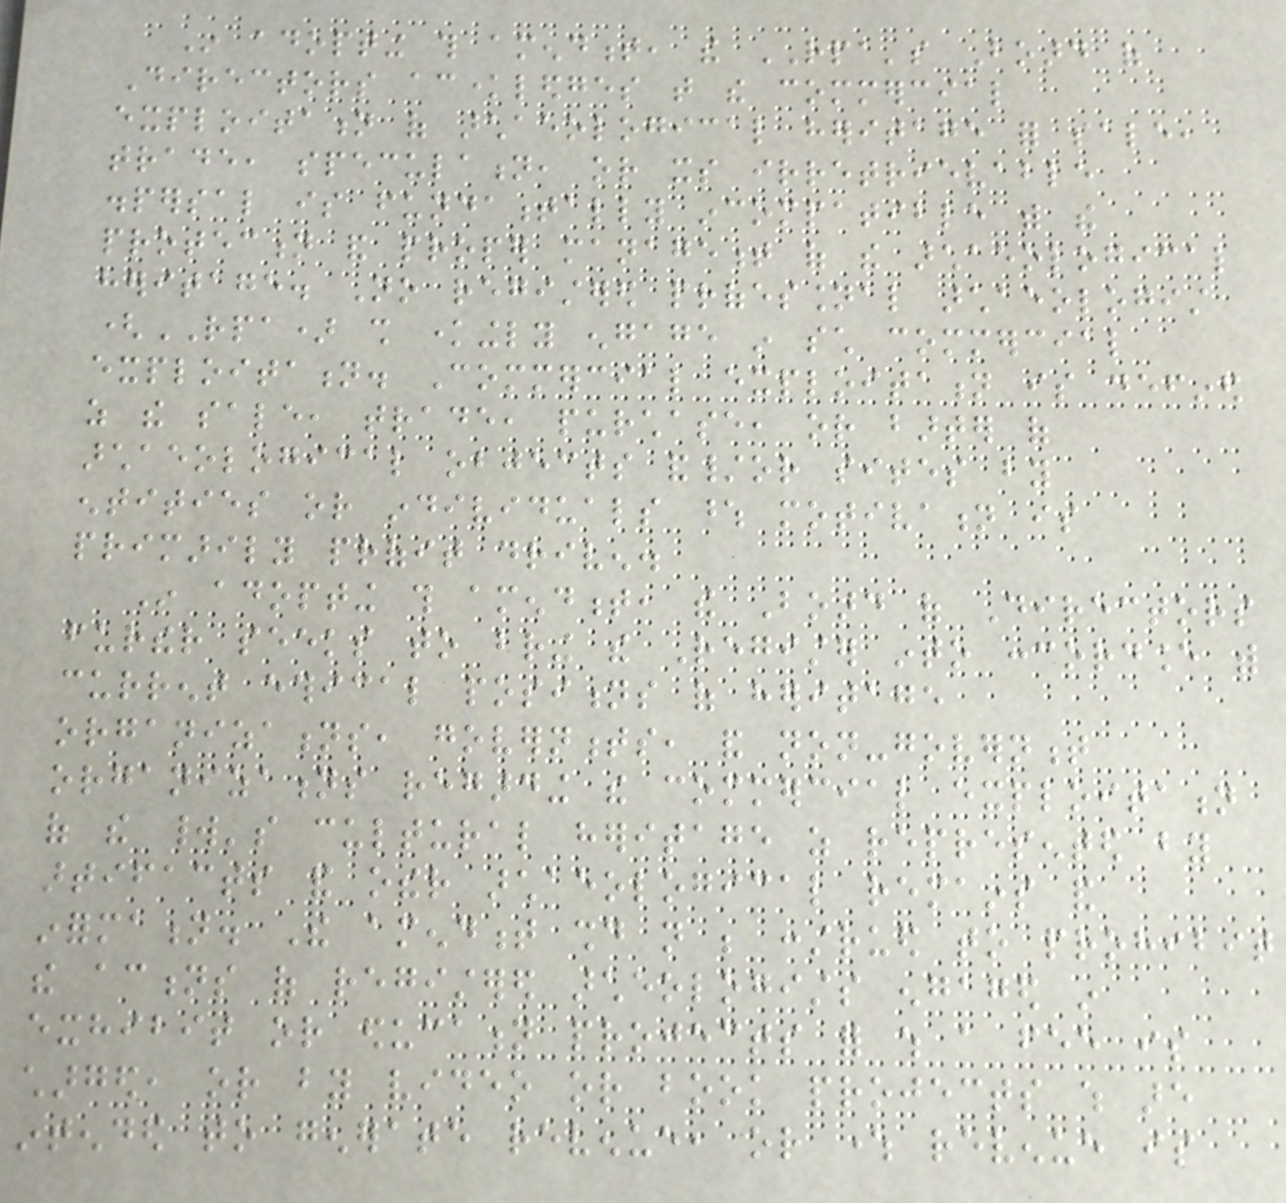In adopting this amendment, the RPA's Board of
Directors acknowledges that the commercial
exploitation of archaeological heritage for sale,
trade, speculation, or its irretrievable
dispersal is fundamentally incompatible with the
protection and proper management of the archaeological
heritage. No registered professional archaeologist
(RPA) shall knowingly engage in such commercial
exploitation. Commercial exploitation is defined
as the sale, trade, purchase, or barter of
archaeological objects and/or sites by
entities or individuals whose motivation is
primarily profit driven.
In adopting this amendment, the Board of Directors
further seeks to bring the Register into concordance with
current ethical positions of heritage
organizations, governments, and non-government
organizations regarding the commercial exploitation
of the world's cultural heritage as represented by
artifacts and other archaeological remains and
information. The amendment should not be construed to prohibit
the actions of registered archeologists engaged in
exhibit or education projects for which a fee is
charged, or by video or book projects which are
intended to generate revenue, or where revenue is
